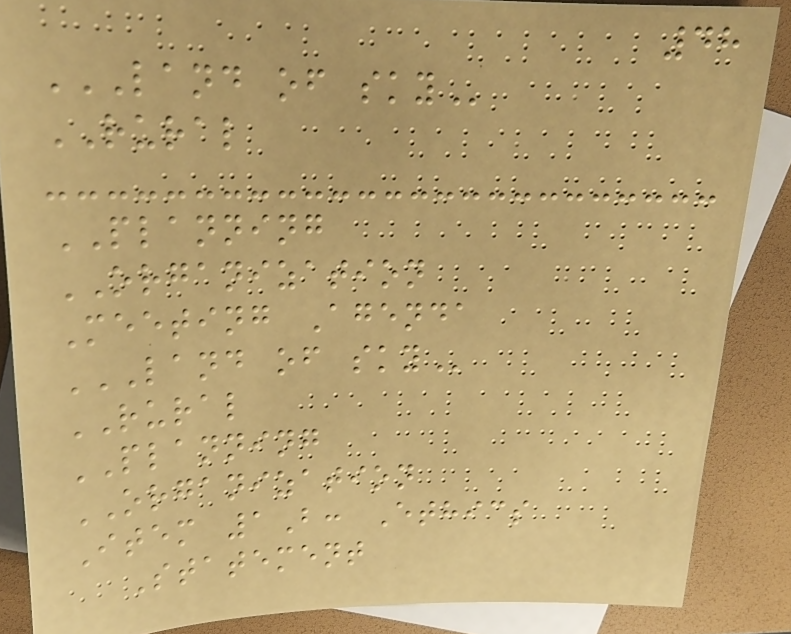48
LAND OF SKY
RURAL
PLANNING
ORGANIZATION
Meeting Agenda
LAND OF SKY
RURAL
PLANNING
ORGANIZATION
Item 1B: Ethics
Statement
